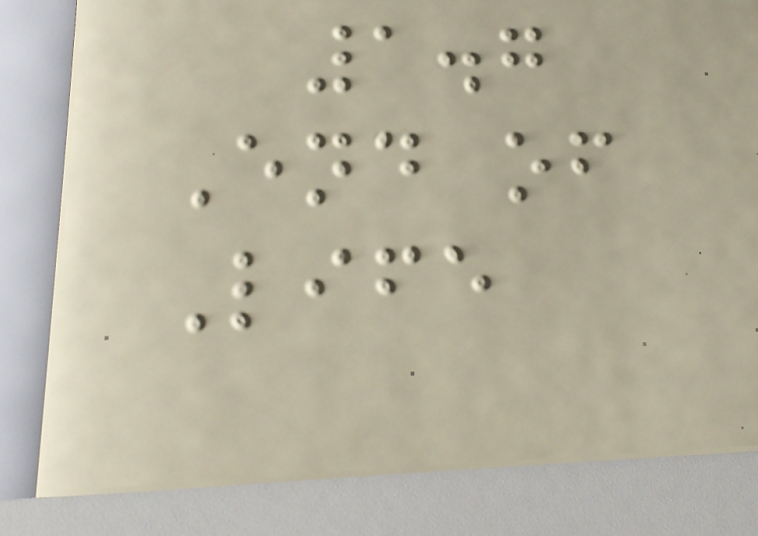1.7
End of
Life
